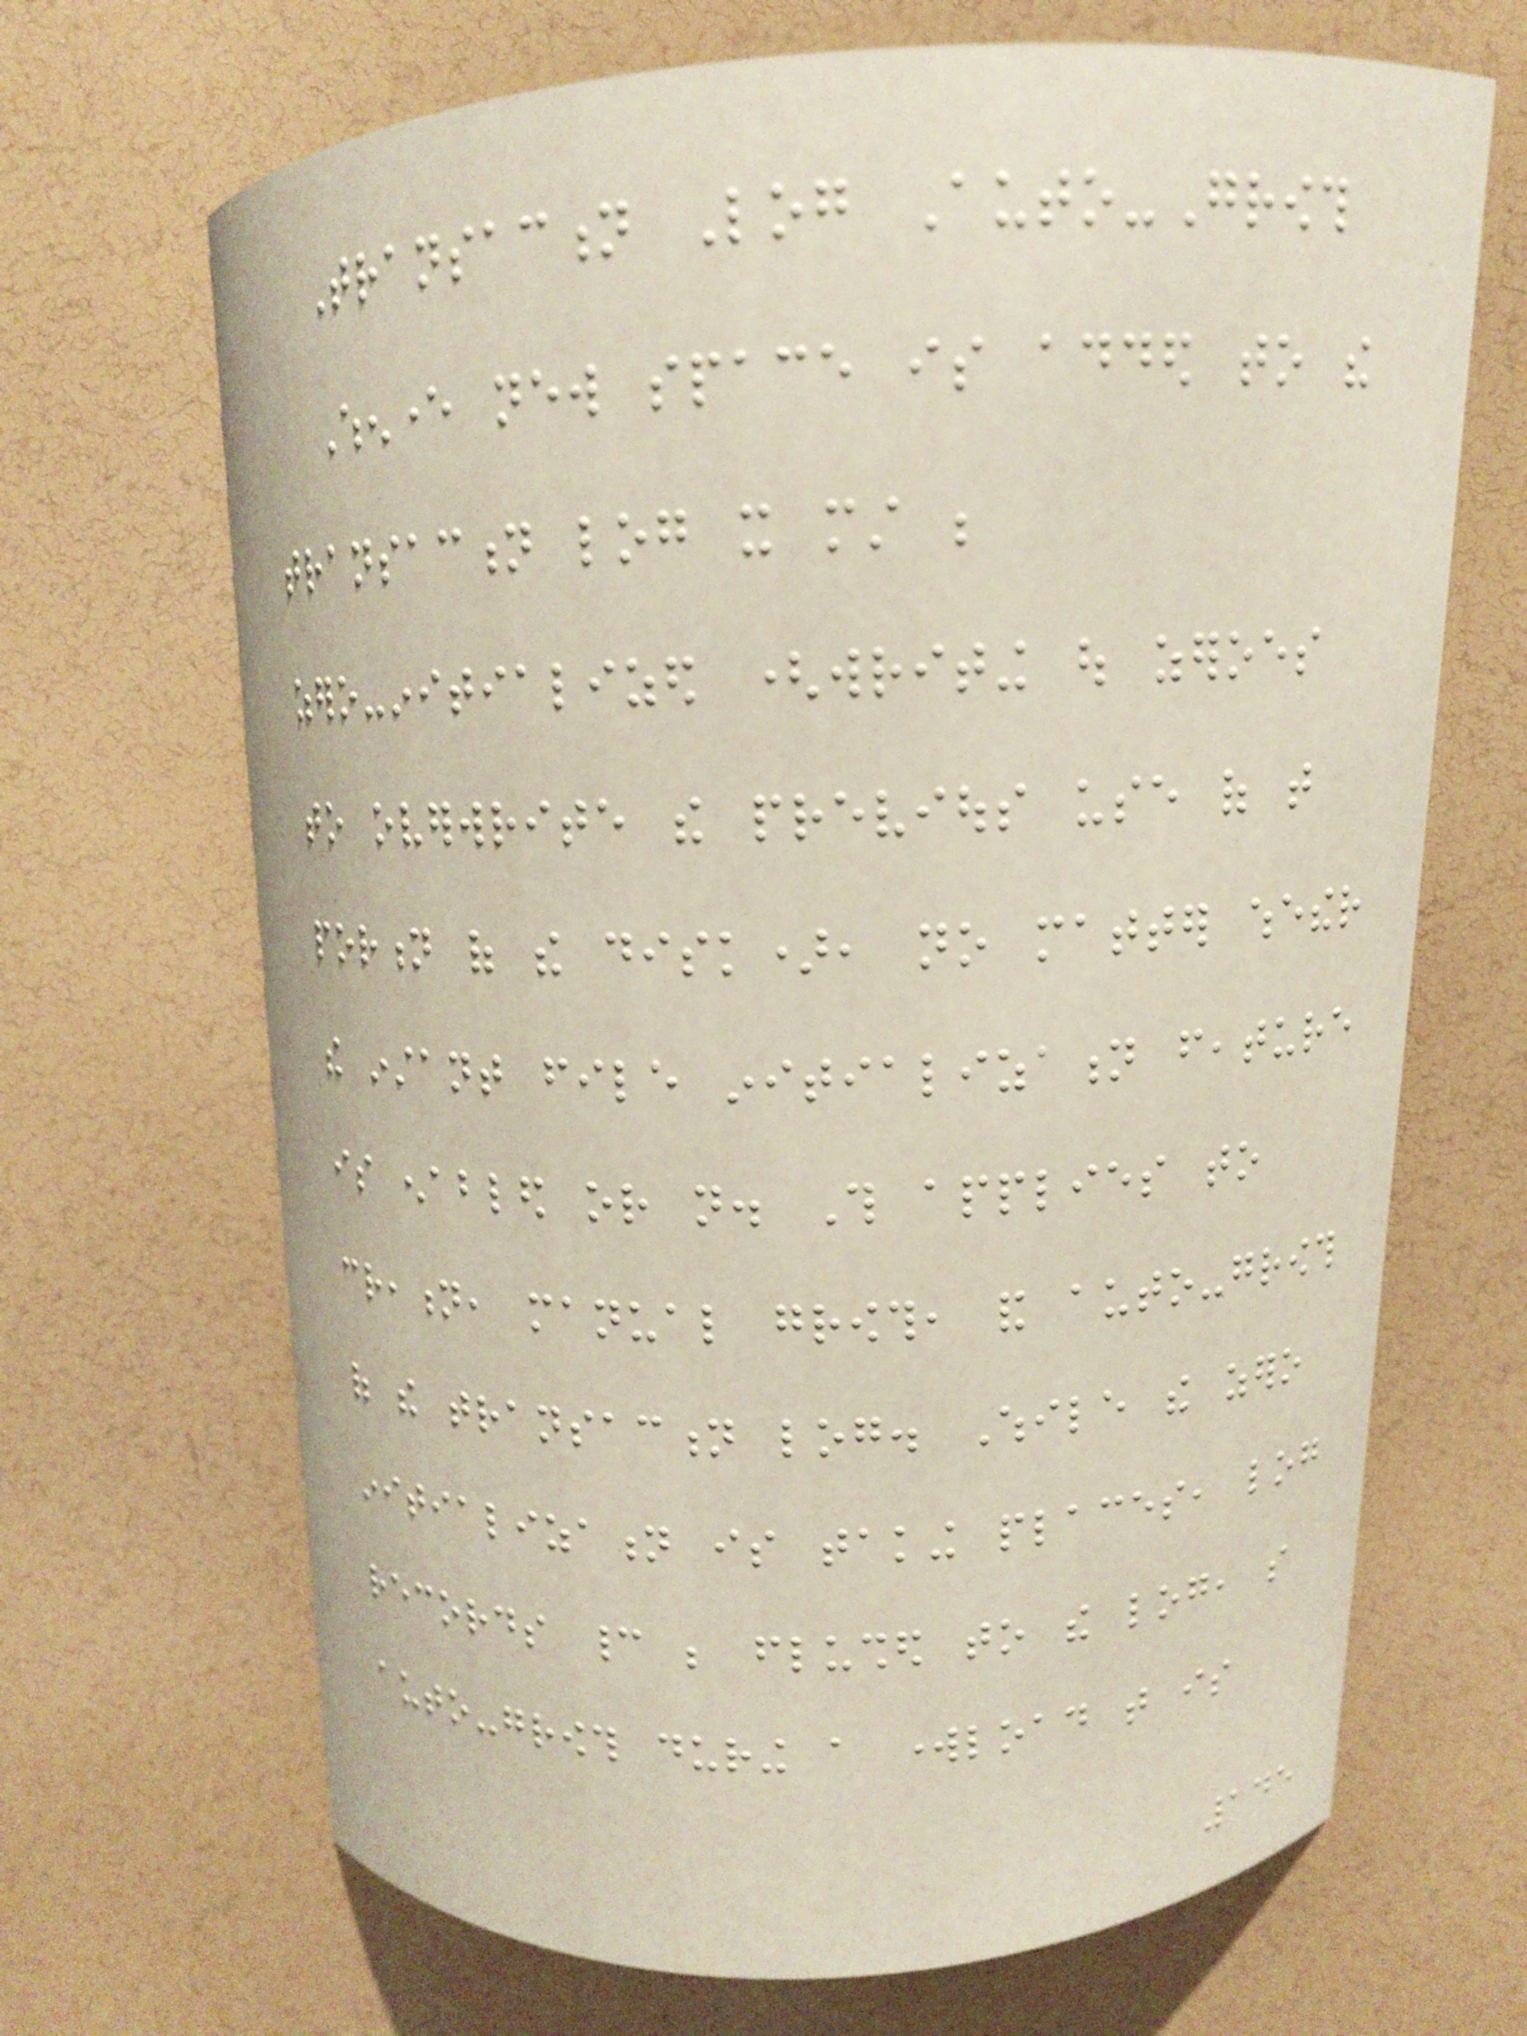Transaction Log Auto-Growth
Whenever new space is added to the
transaction log it must be
zero-initialized (writing out zeroes
to overwrite the previous use of that
portion of the disk), no matter whether
the instant file initialization feature
is enabled or not. This applies to
creation, manual growth, and auto-growth
of the transaction log. While the zero
initialization is taking places, log
records cannot be flushed to the log, so
auto-growth during a workload that is
145
